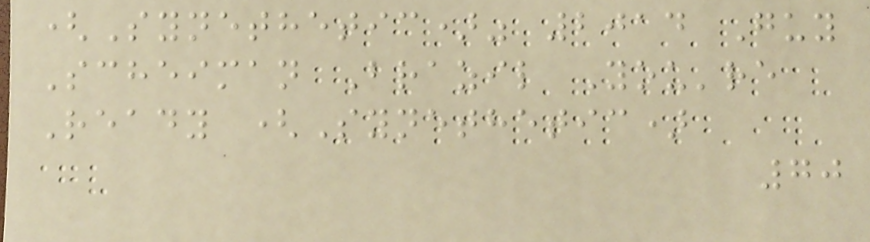(Synethetic)" 2014 Guy
Scheiman Brazil You're
Ready (Synethetic)
70
